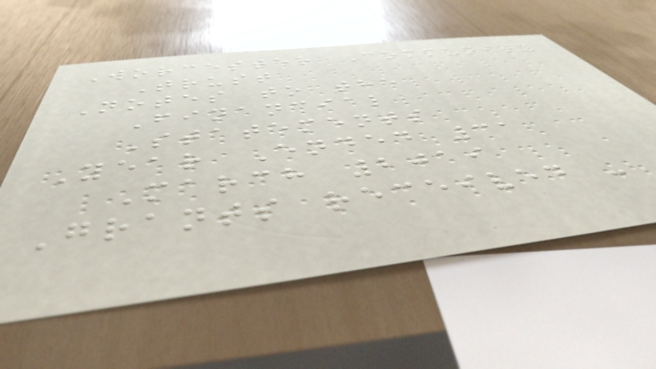Worcester Community
Trust
Notes to the
Financial
Statements
Year Ended 31
March 2019
Grants received -
